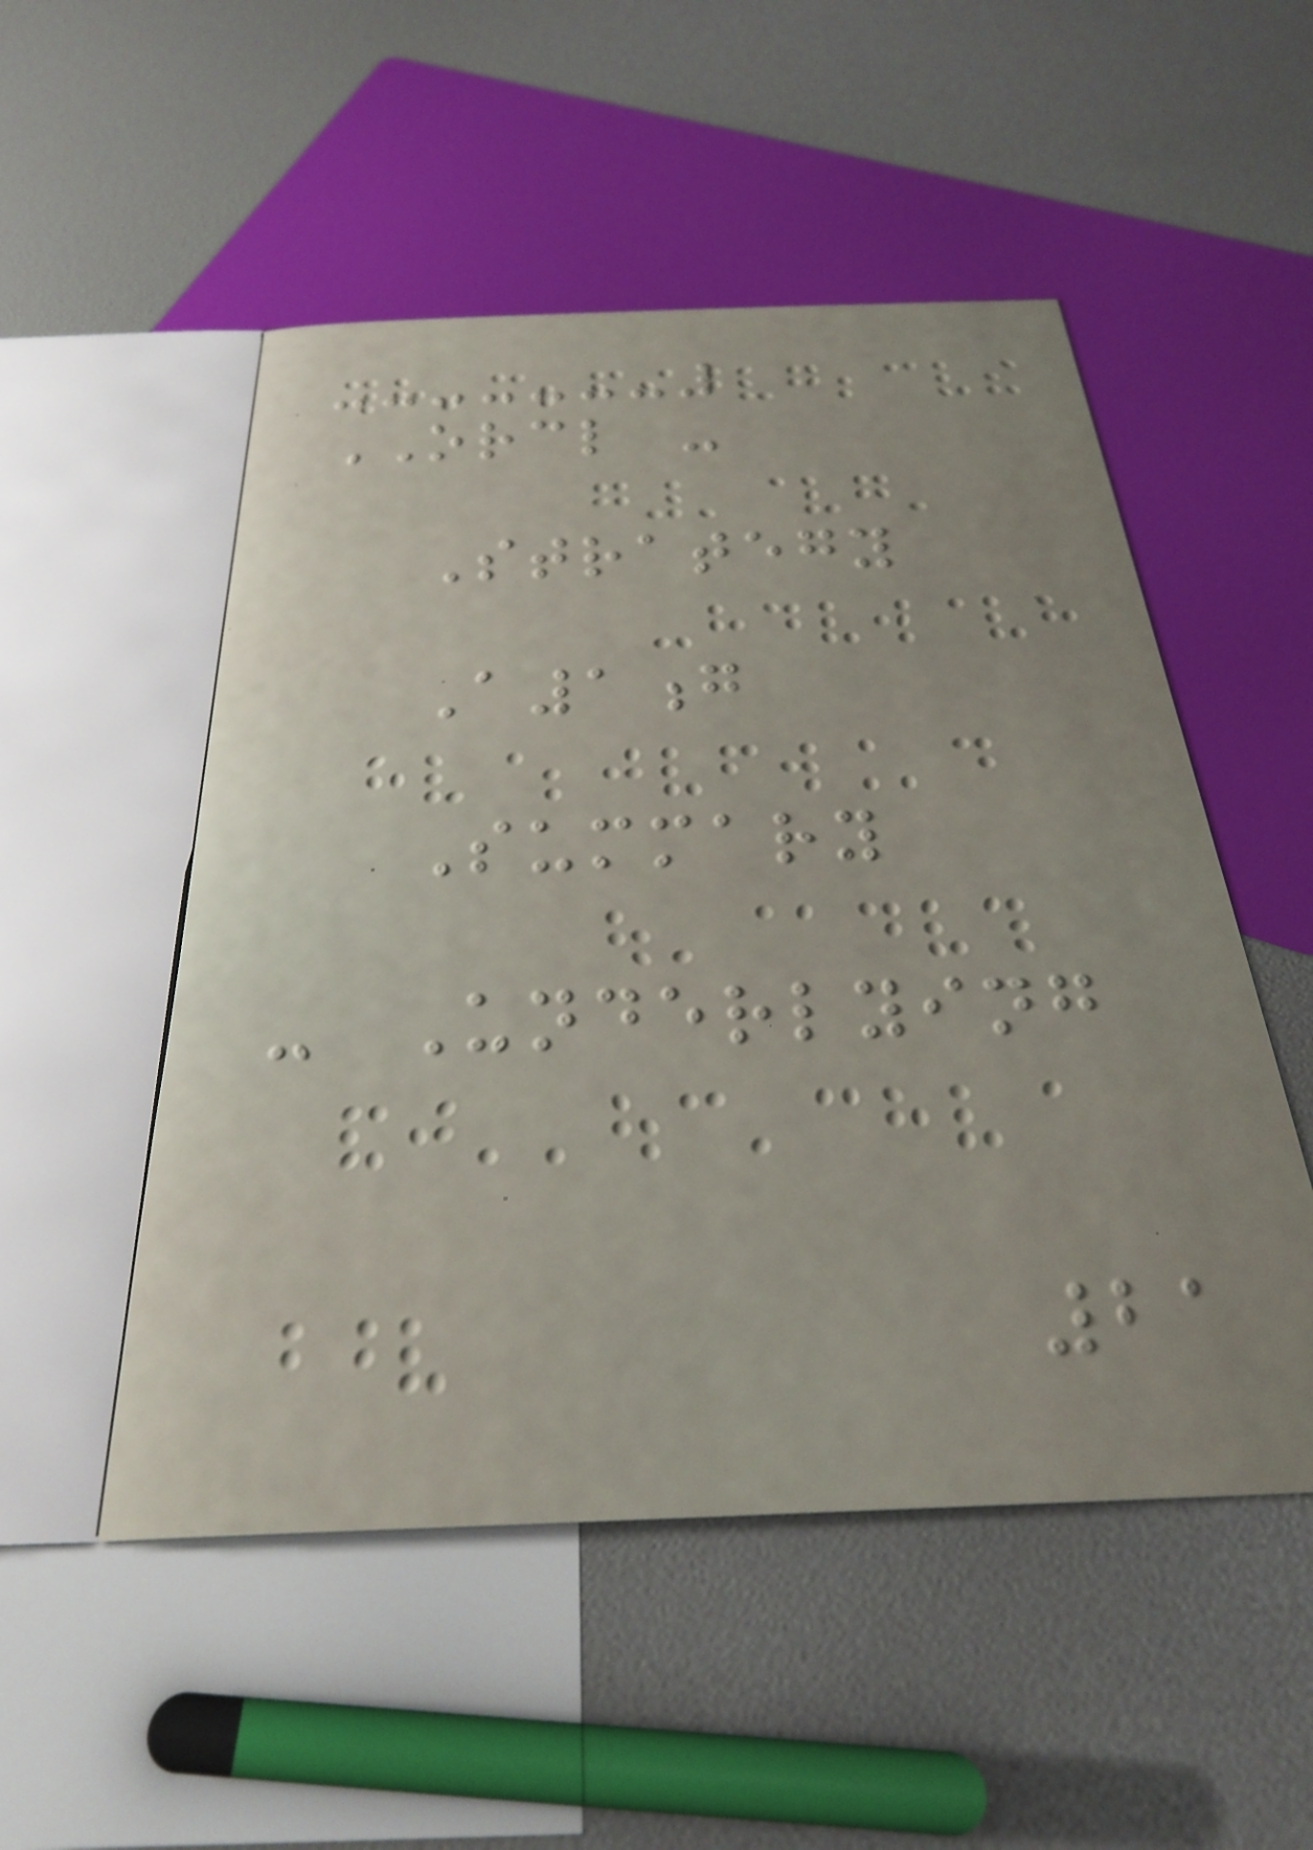ORCL -
Strategy
A1g
Summary
- Underlying
21
